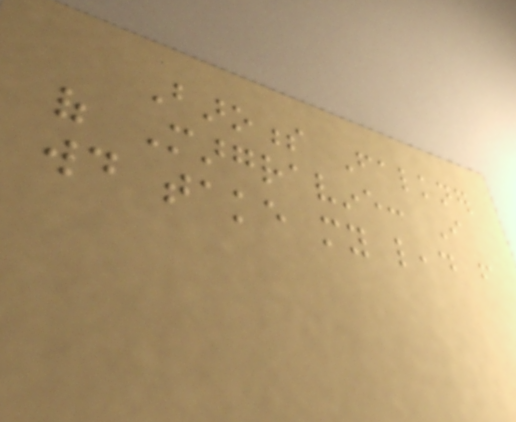Baroness Falkner
of Margravine: I
would take my lead from
